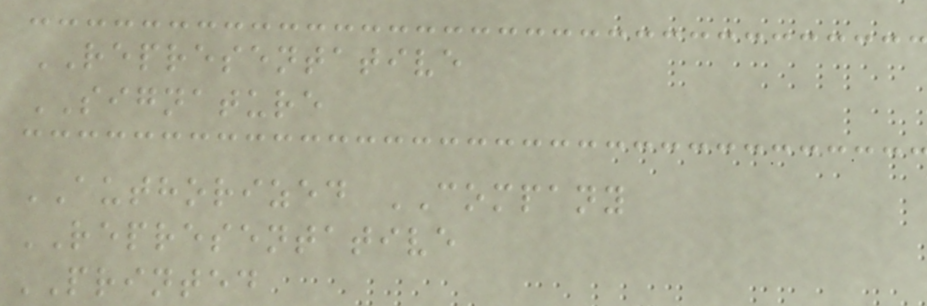REPRESENTATIVE
SIGNATURE
AUTHORIZED COMPANY
REPRESENTATIVE
PRINTED
